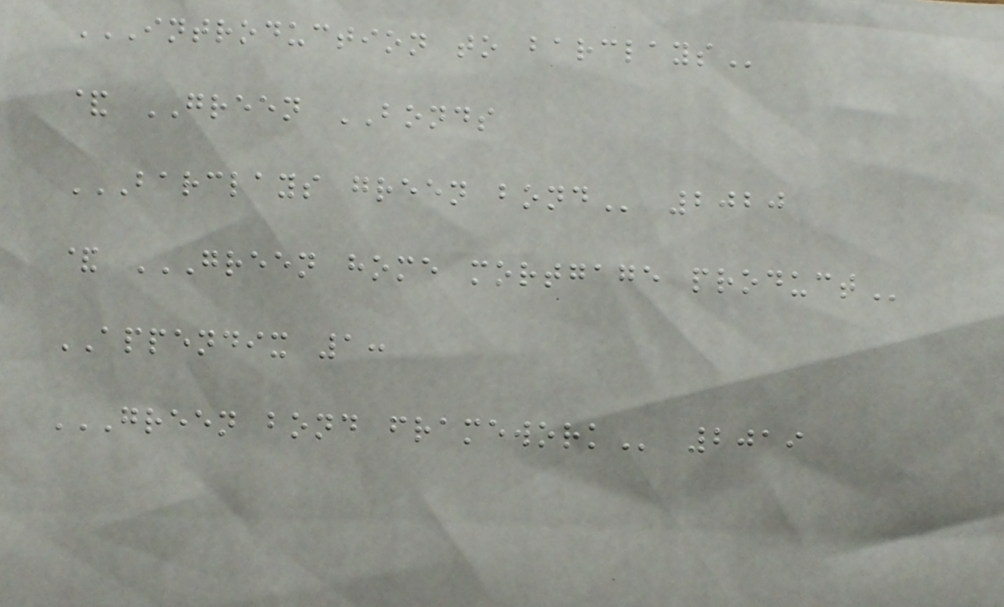INTRODUCTION TO BARCLAYS
& GREEN BONDS
BARCLAYS GREEN BOND 2020
& GREEN HOME MORTGAGE PRODUCT
APPENDIX 1:
GREEN BOND FRAMEWORK 2019
